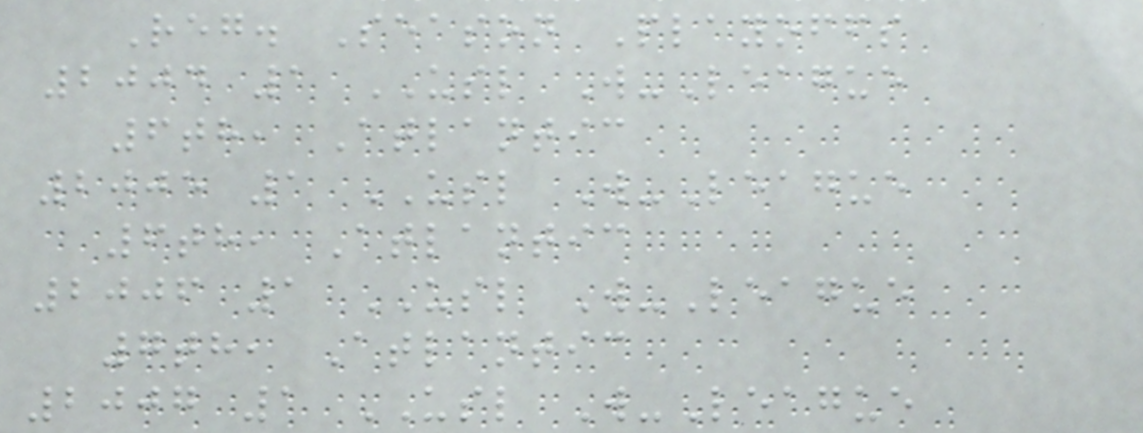Reg. Season Playoffs
2004 1 USL W-League
6th, Atlantic
2005 1 USL W-League
6th, Atlantic
2006 1 USL W-League
7th, Atlantic
2007 1 USL W-League
